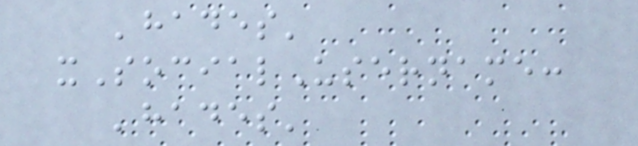'hades'
xSocialUsername:
'hades'
